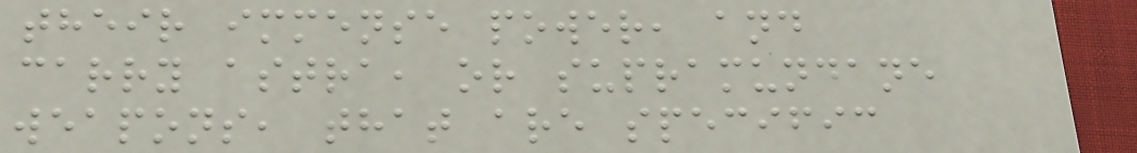their immense power, and
carry astra, or supramundane
weapons, that are specific
